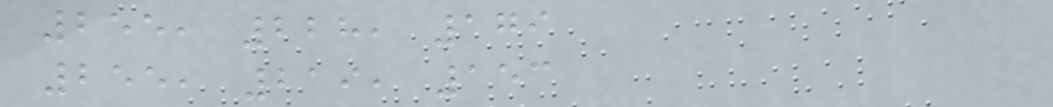255, 228, 179
255, 219, 153
